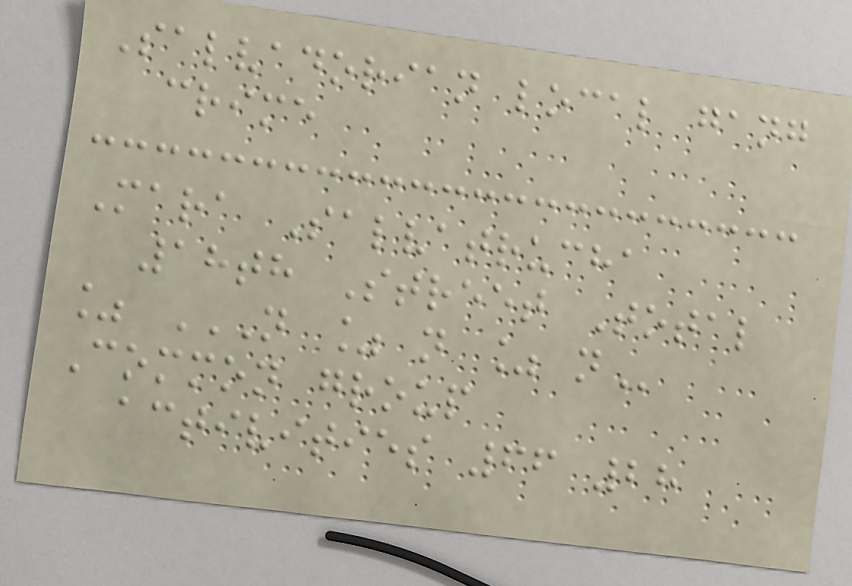Salvadorian local gang
crime
Mara Salvatrucha
18th Street Total
% N % N % N
Common group
activities 66 28
